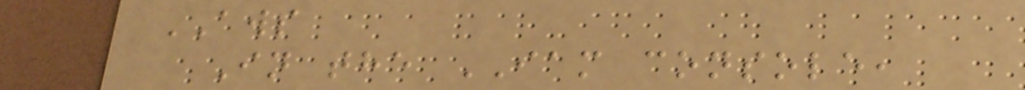AWS
In the IAM console,
